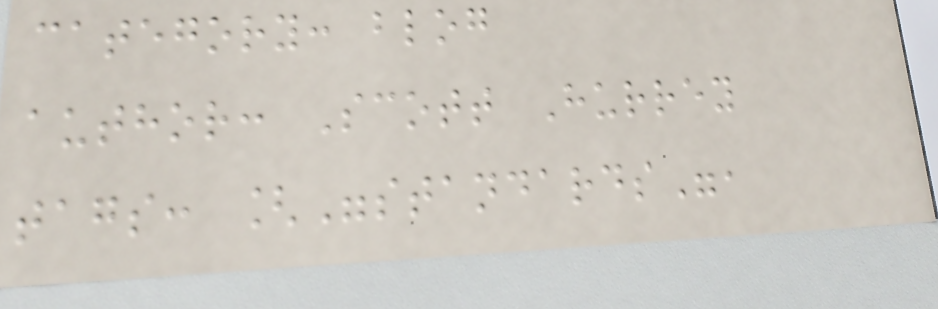category: blog
author: Scott Hurrey
tags: ["standards",
